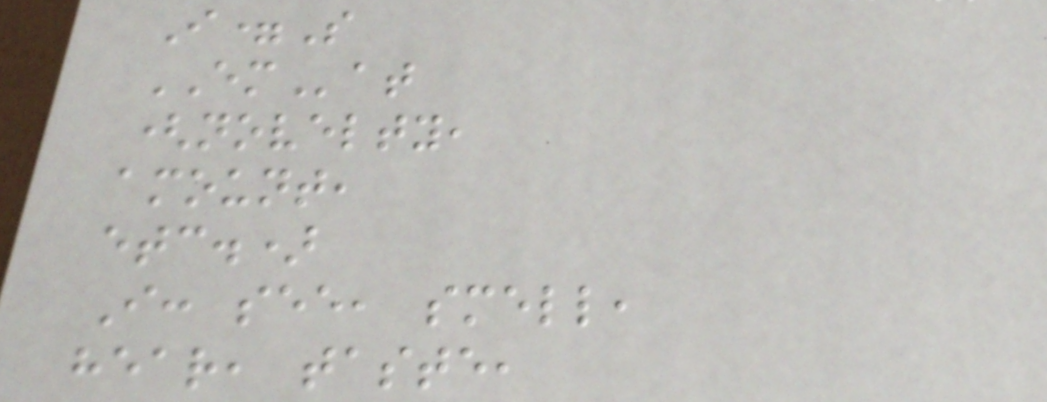I=S
EMat
(novelty,
amount,
etc.)
I: see, smell,
hear, taste,
